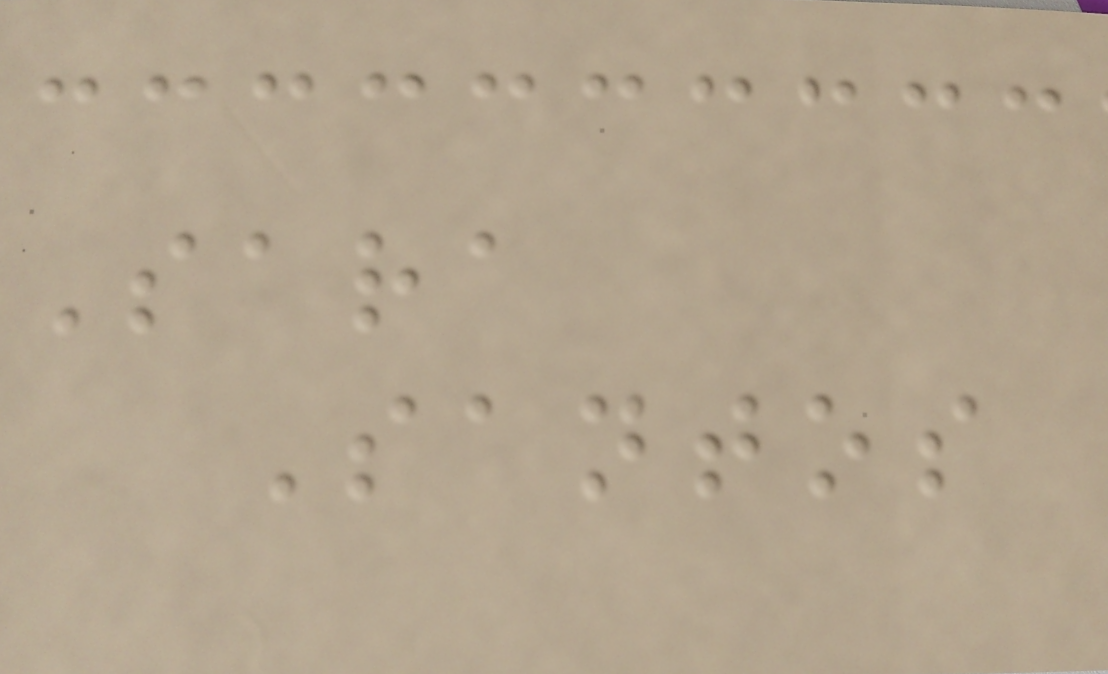Sara
Santos
